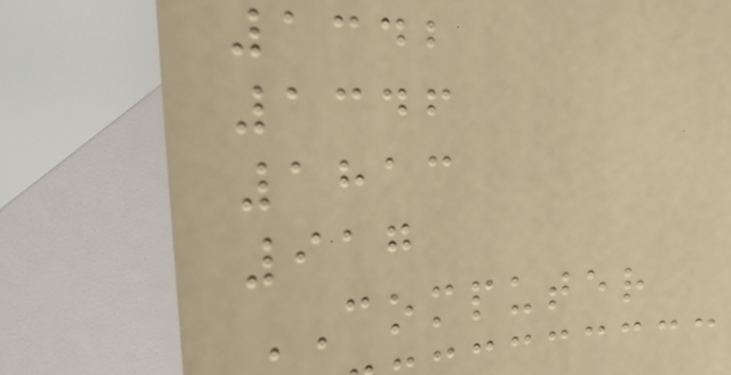1342
1346
1813
917
COMPUTER
